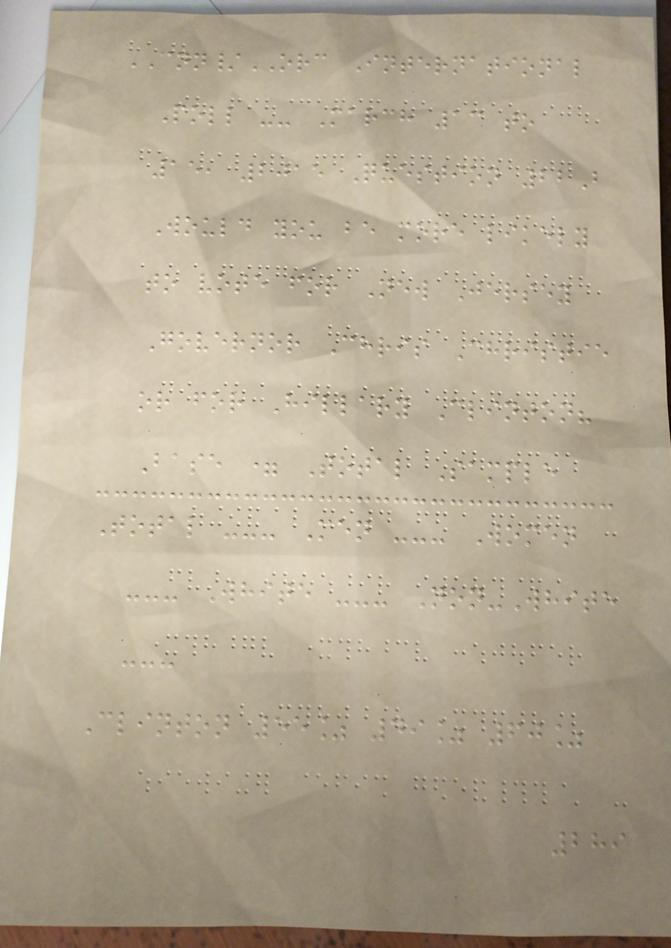CNN/ORC International
Poll -- March 13 to
15, 2015 Question 22B
Would you be more likely
to vote for New Jersey
Governor Chris Christie
or for Hillary Clinton?
Base = Total Sample
Total --- Men --- Women
--- White --- Non-White
---
Clinton 55% 49% 60%
289
